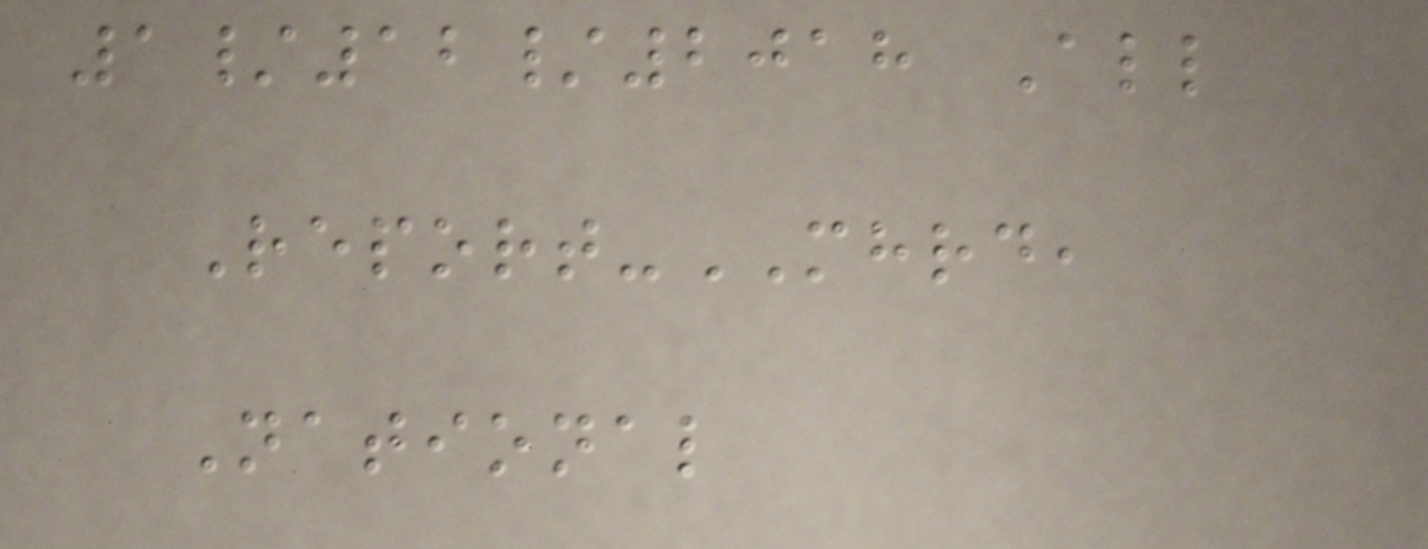1/12/2018 All
Report-MHRD,
National
